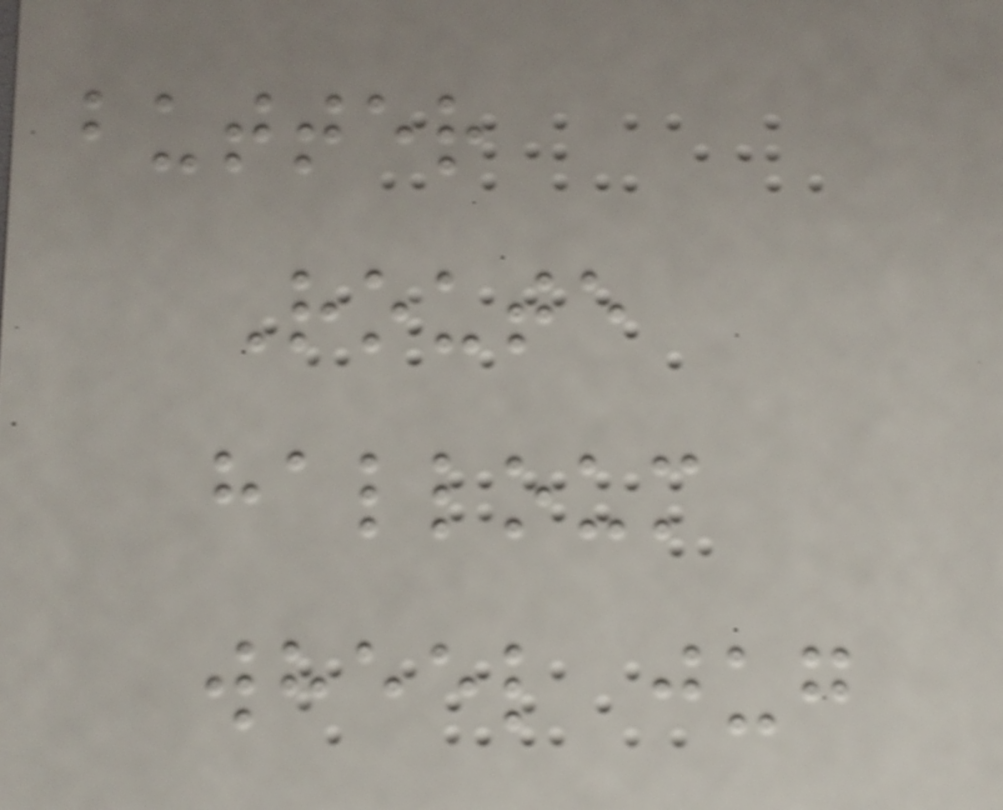butter
Route
halloum
wheel jug
